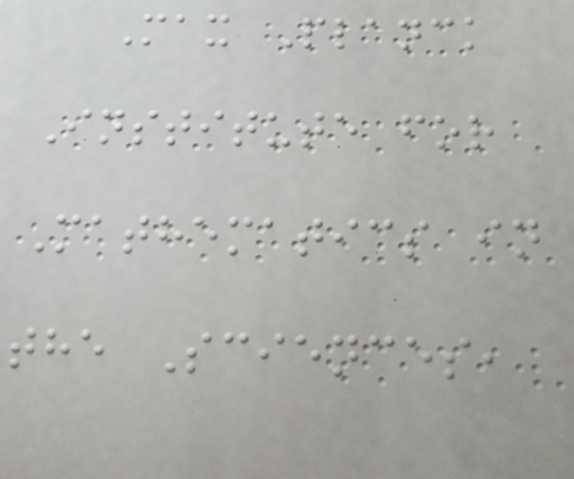Max Planck
Institute for
Mathematics in
the Sciences,
